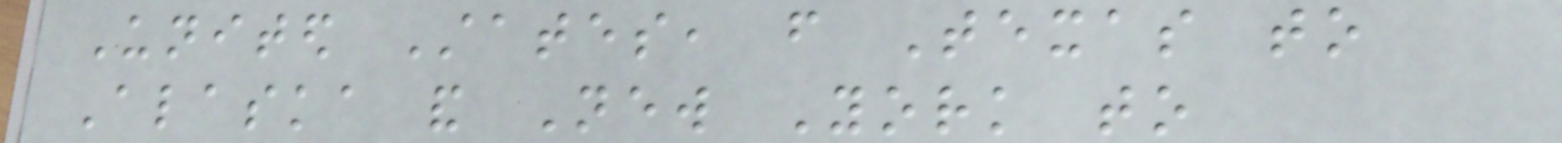United States, from Texas to
Alaska and New York to
